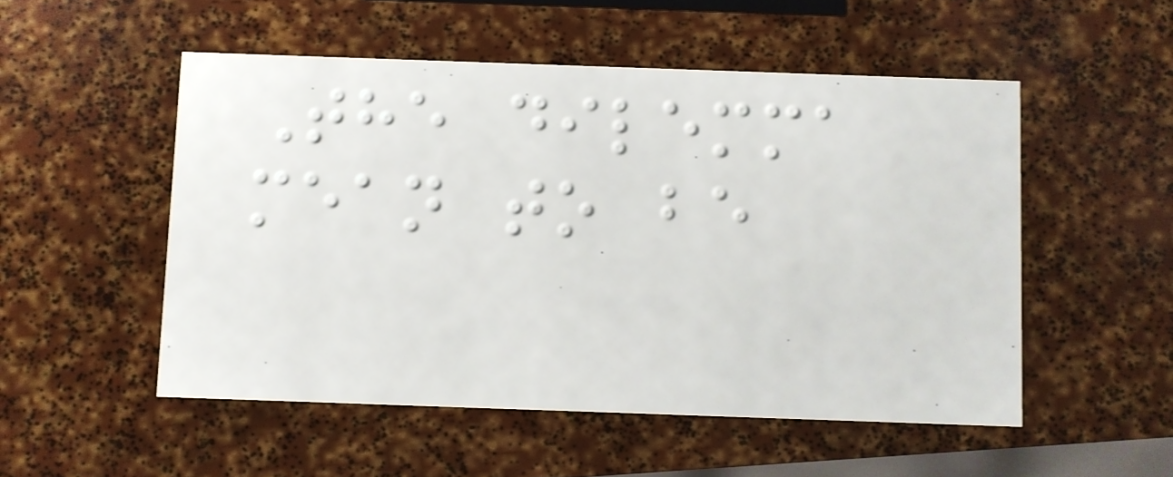The dilemma
mean to be
